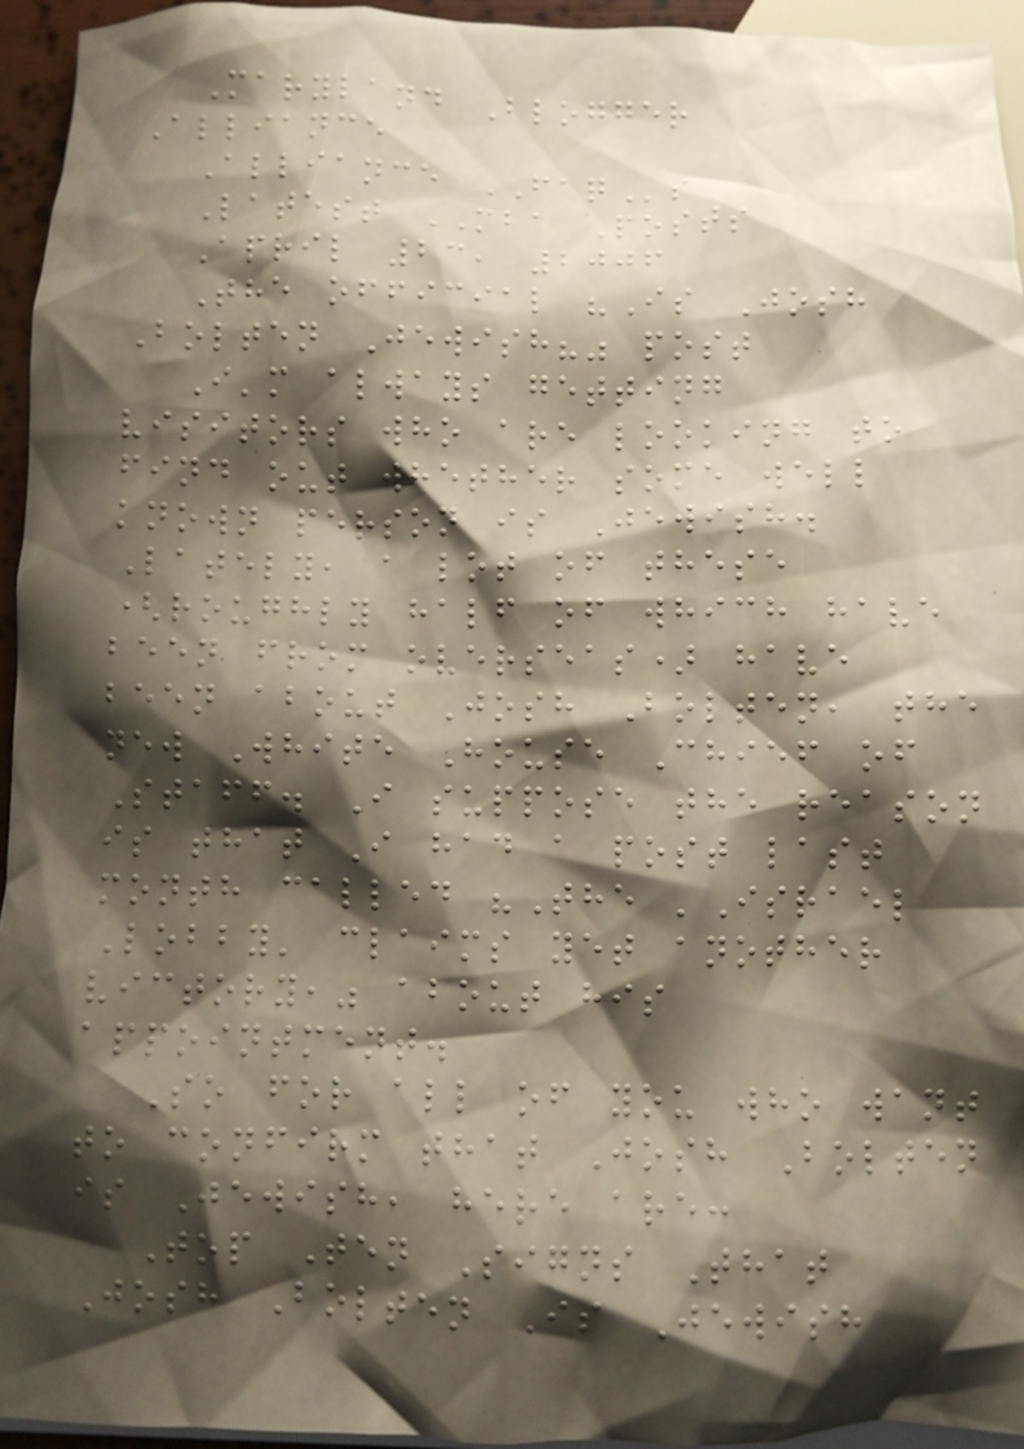Maryland Blogger
Alliance
Alliance FAQs
Latest MBA Posts
April 23, 2006
The official "Is Josh
Bolten Jewish?" post
I'm always getting
visitors who are looking to
find out whether some well
known person is Jewish.
Lately, a lot of these
(roughly half of which have
been from overseas) have
been about Josh Bolten, the
new White House Chief of
Staff. I suppose the reason
is that I had a post last
month called "The 'Israel
Lobby' claims yet another
victory," about his
appointment.
So for all of you who want
to confirm that Josh Bolten
is Jewish, here are:
Top Ten Signs That
Josh Bolten Is Jewish
